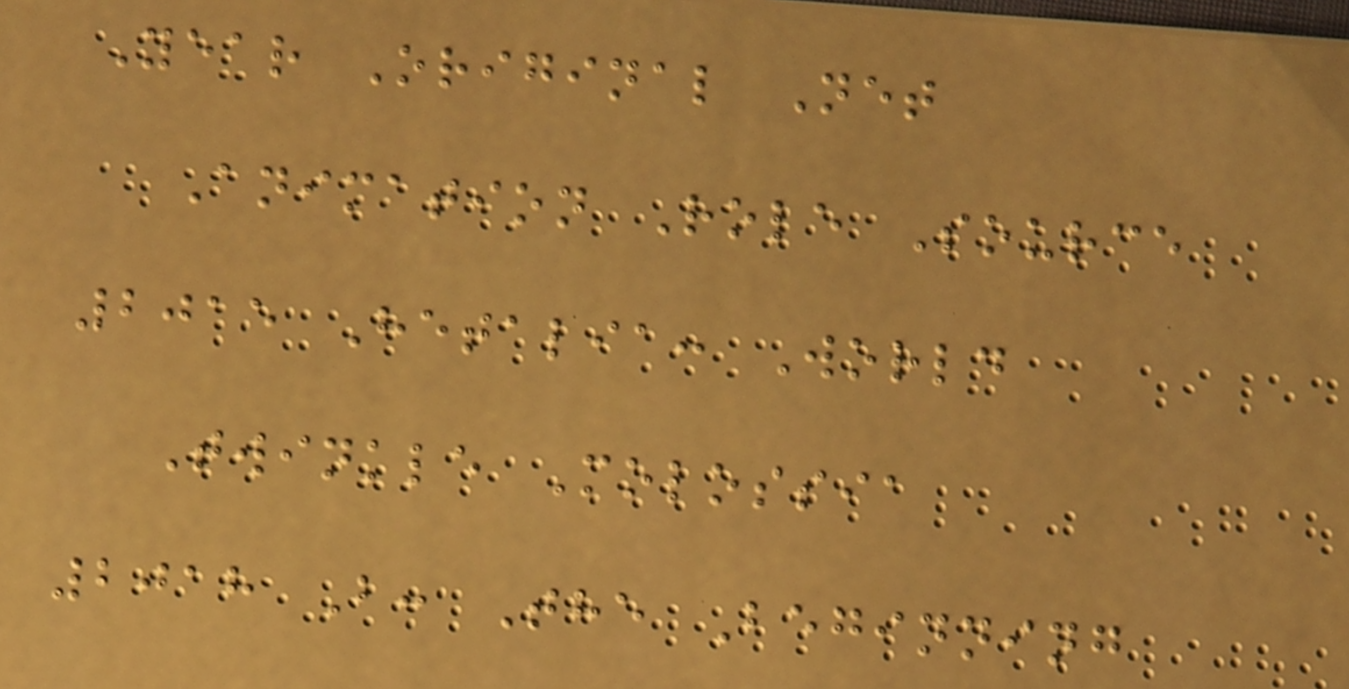Year Original Net
Animation Role Source
2015 Hetalia: World
Twinkle Molossia
2018 B: The Beginning
